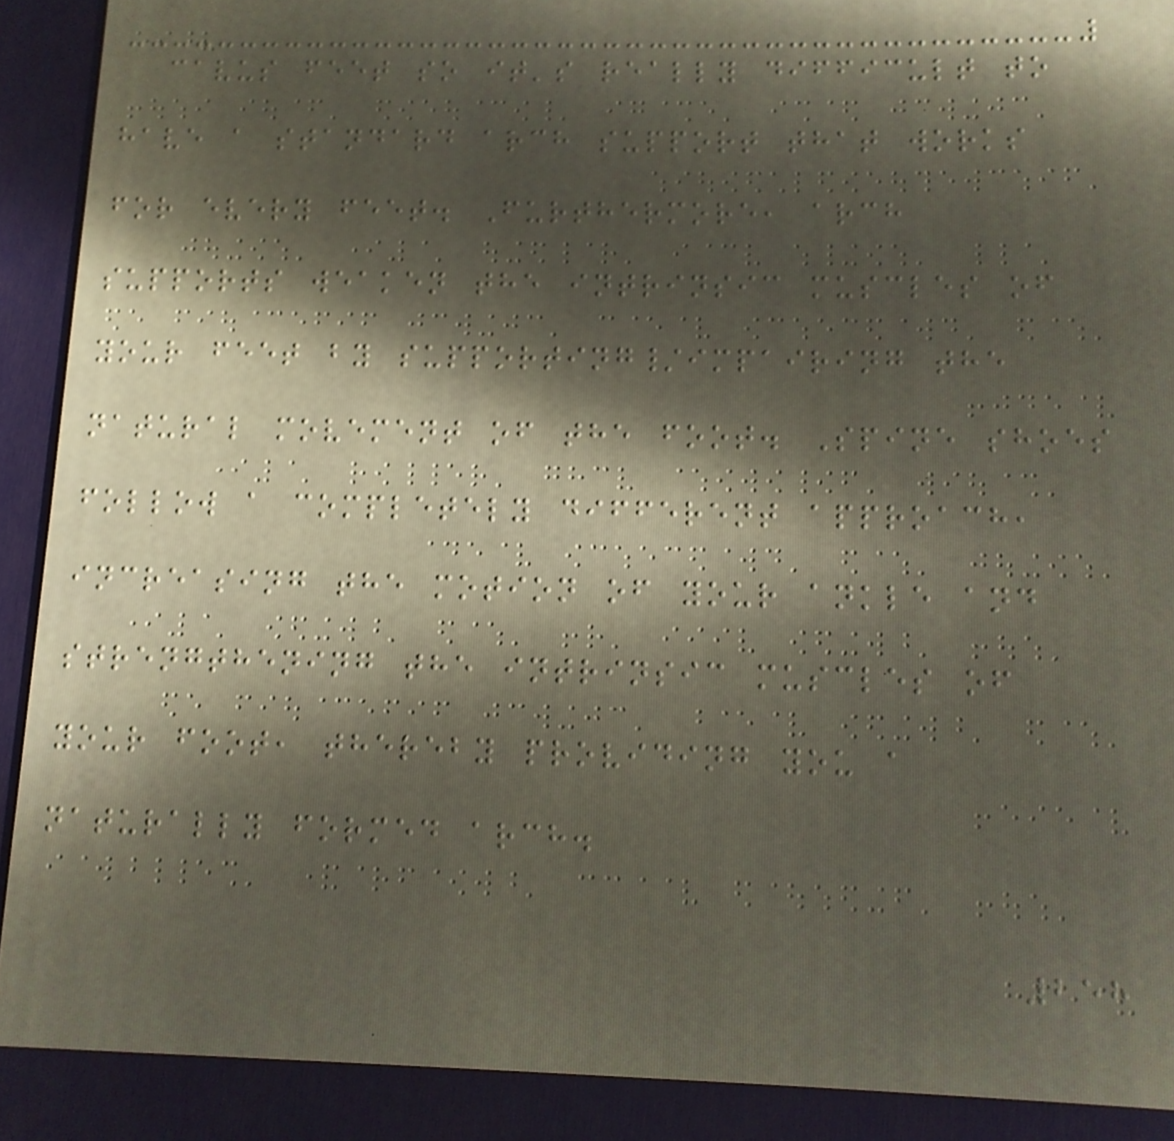cavus feet so it's really difficult to
have a standard arch support that works
for every feet. Furthermore, arch
supports weaken the intrinsic muscles of
your feet by supporting/impairing the
natural movement of the foot. Spine shoes
follow a completely different approach,
increasing the motion of your ankle and
strengthening the intrinsic muscles of
your foot, thereby providing you a
naturally formed arch.
258
